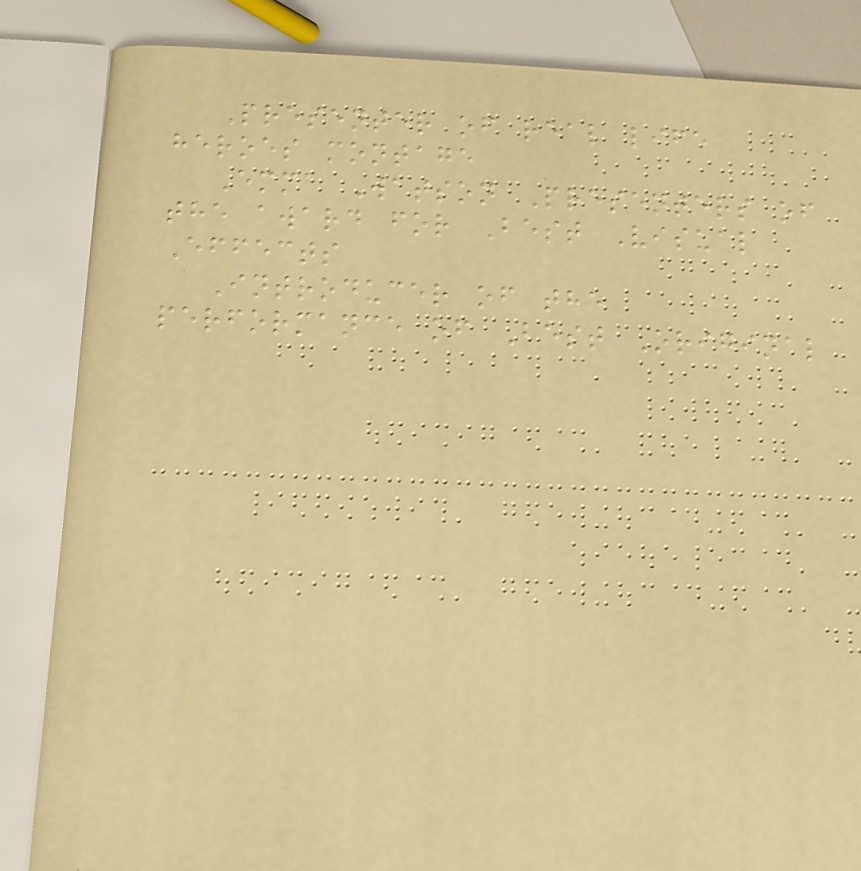Presenter of real life
heroes montage
Emma Watson Presenters of
the award for Best Visual
Effects
Introducer of the
performance of Best Original
